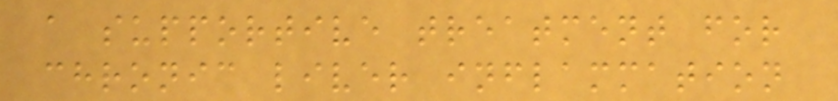a supportive treatment for
chronic liver inflammation
